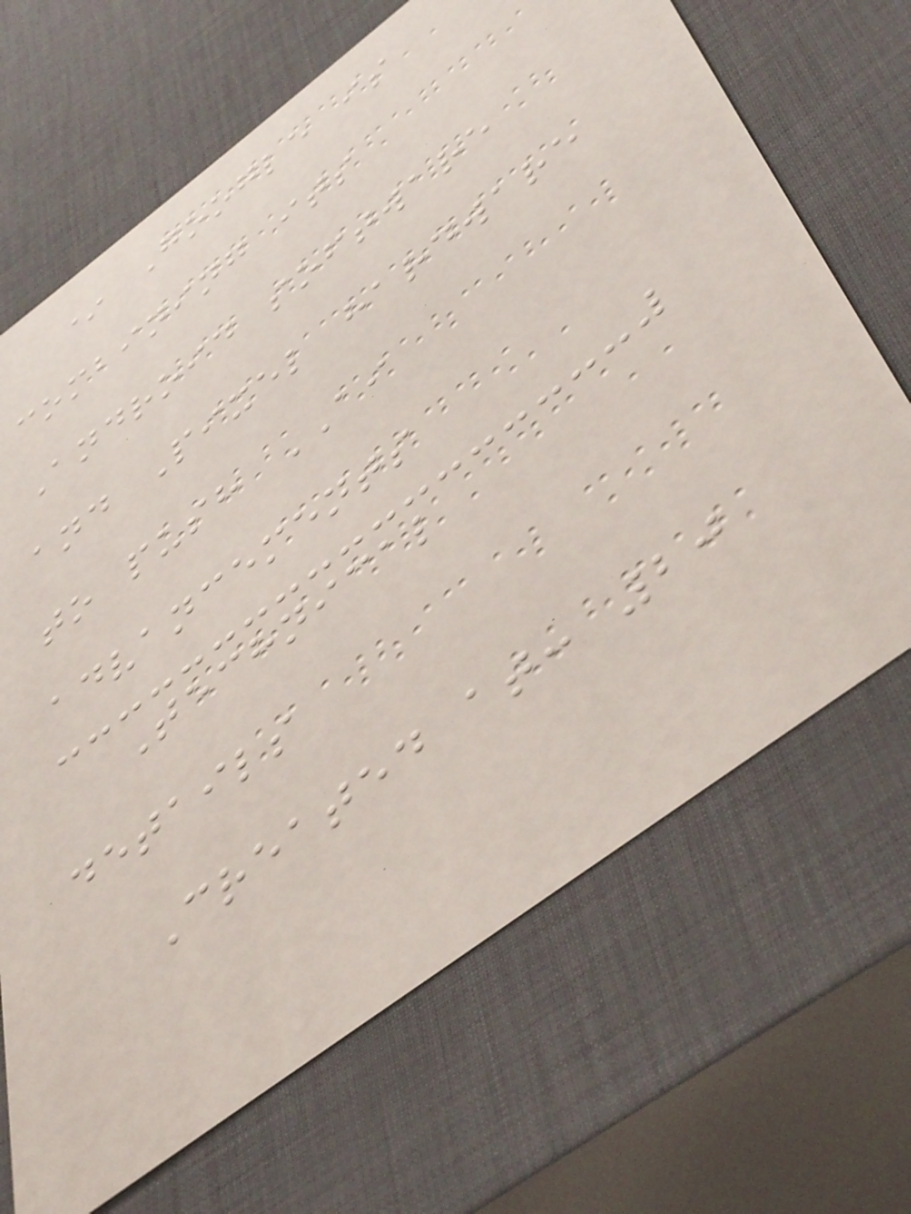* Google is
combining its
Android software
and Pixel hardware
to push AI
advancements
Technical
details
Created at: 20
